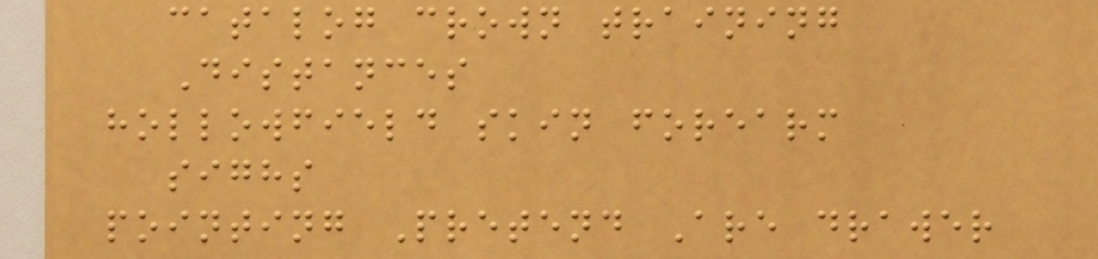catalog crown training
Distances
hollowfield skin forearm
sighs
pointing Pretend Are drawer
